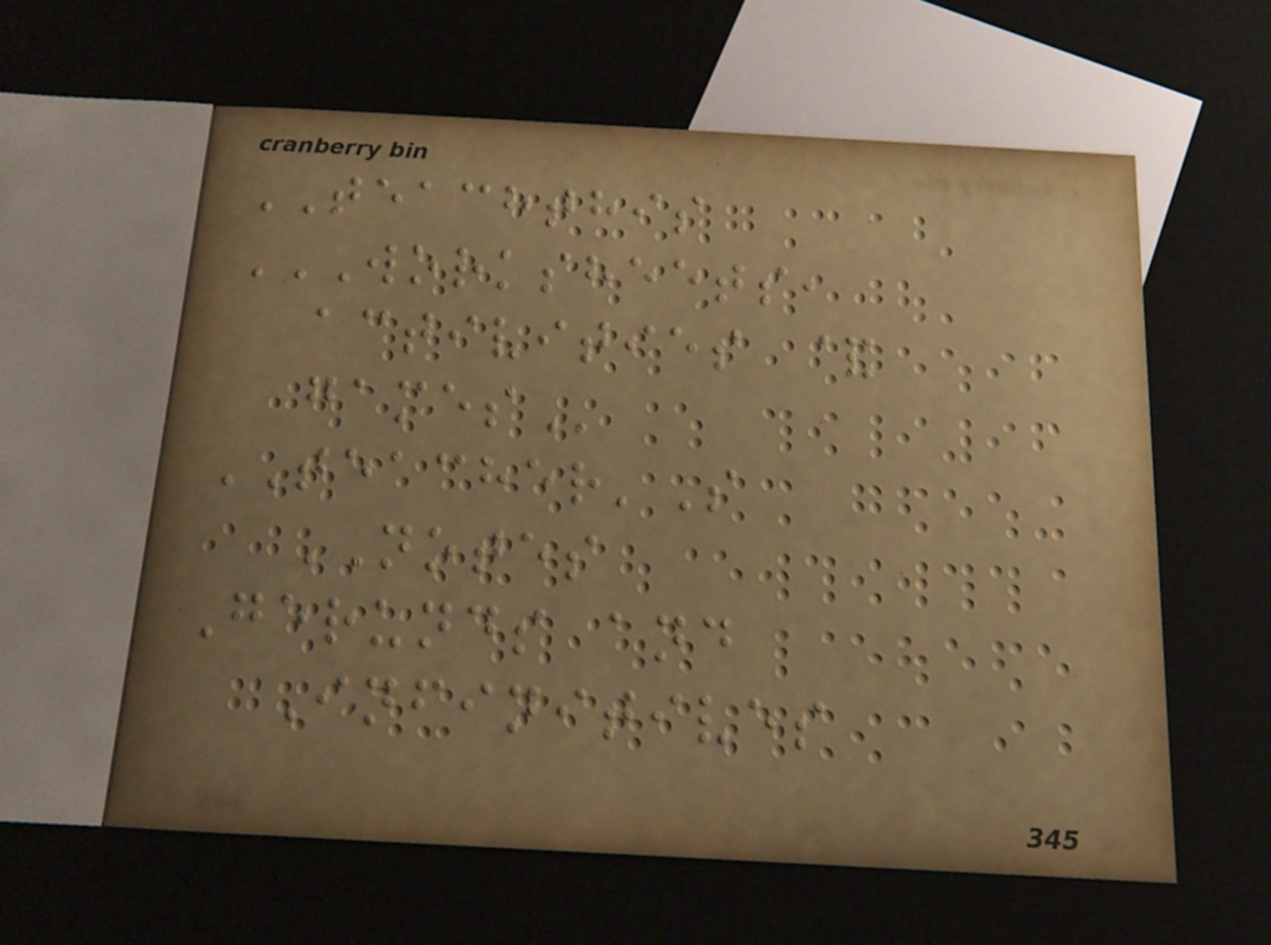TEACHTHIS
WORKSHEETS,
ACTIVITIES &
GAMES
TEACHER'S
NOTES
Gerunds and
Infinitives
